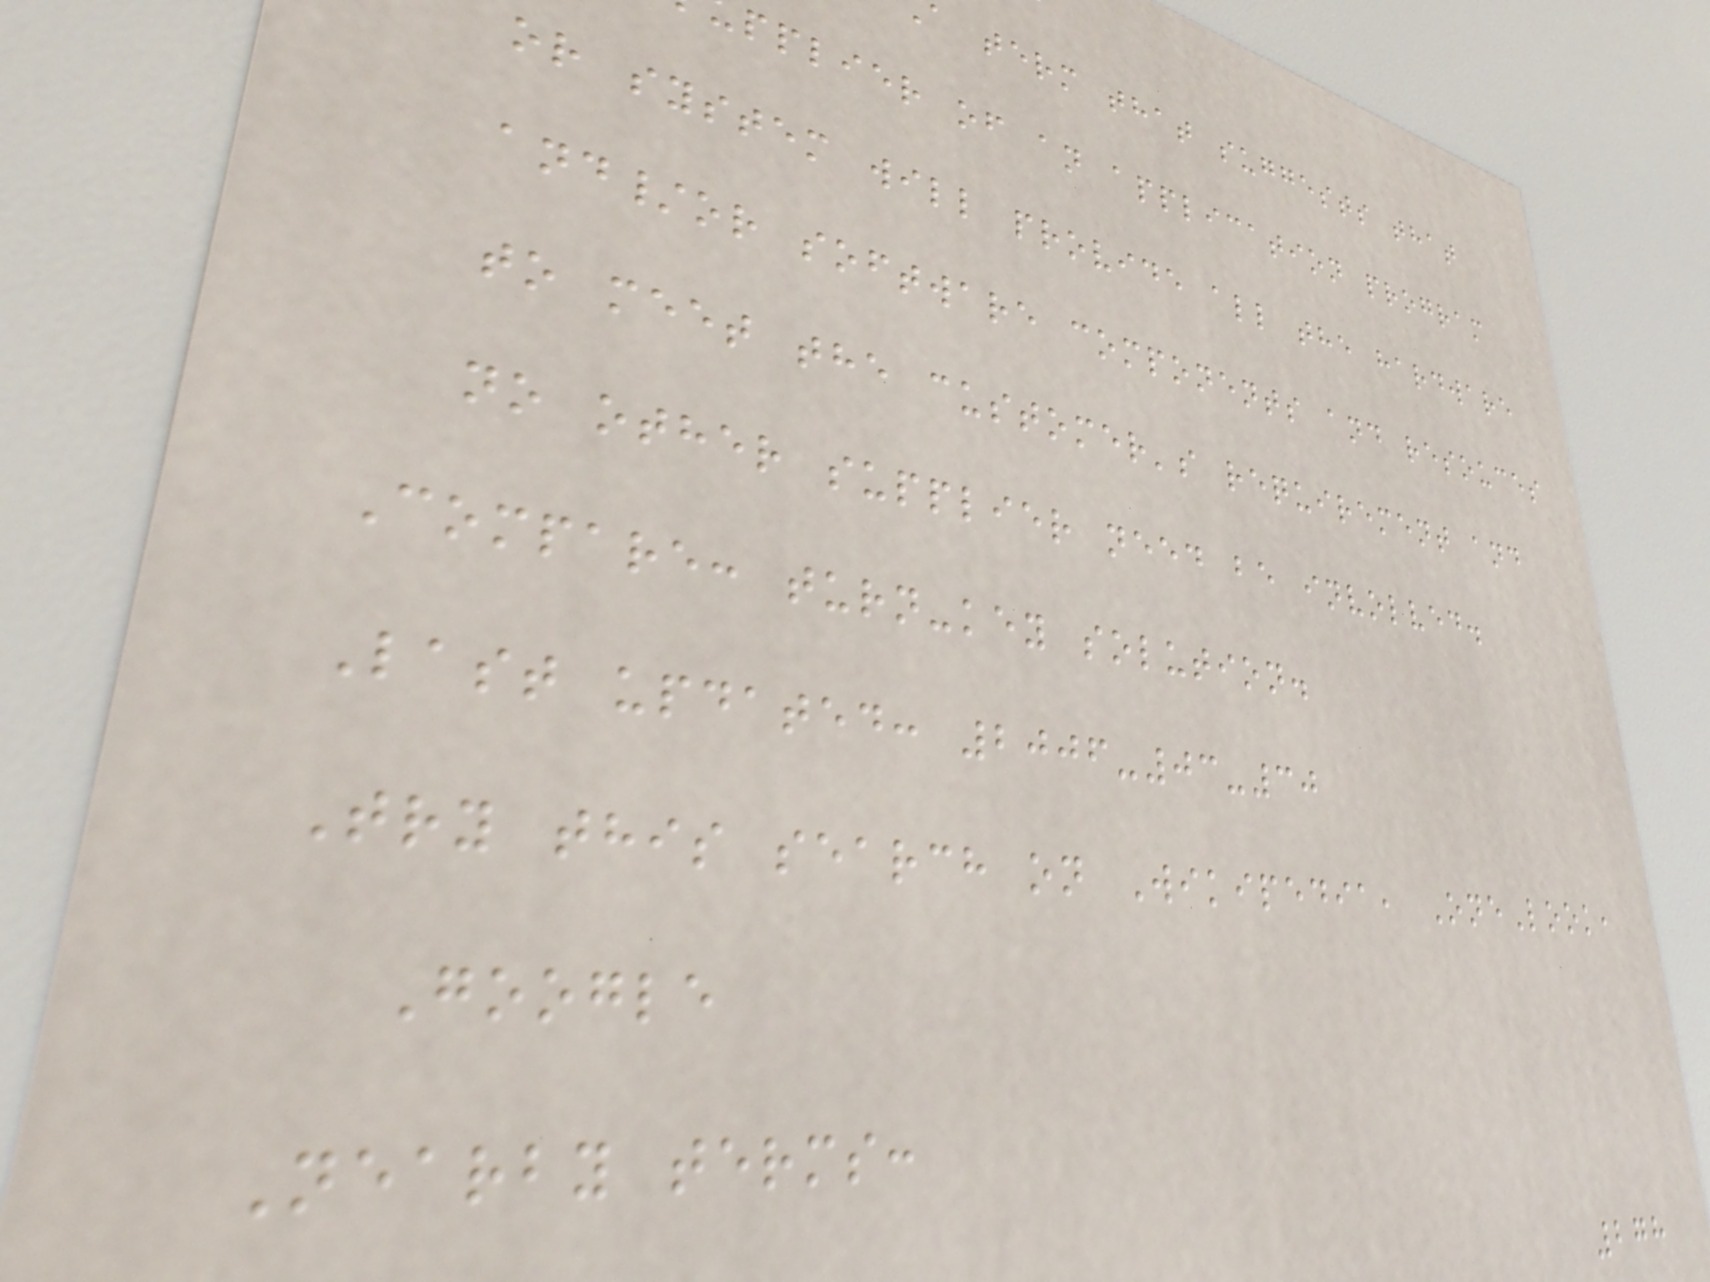a term that suggests that
pplier of an application program
or system will provide all the hardware
and/or software components and resouces
to meet the customer's requirement and
no other supplier need be involved.
Compare: turn-key solution.
Last updated: 2006-03-30
Try this search on Wikipedia, OneLook,
Google
Nearby terms:
278
